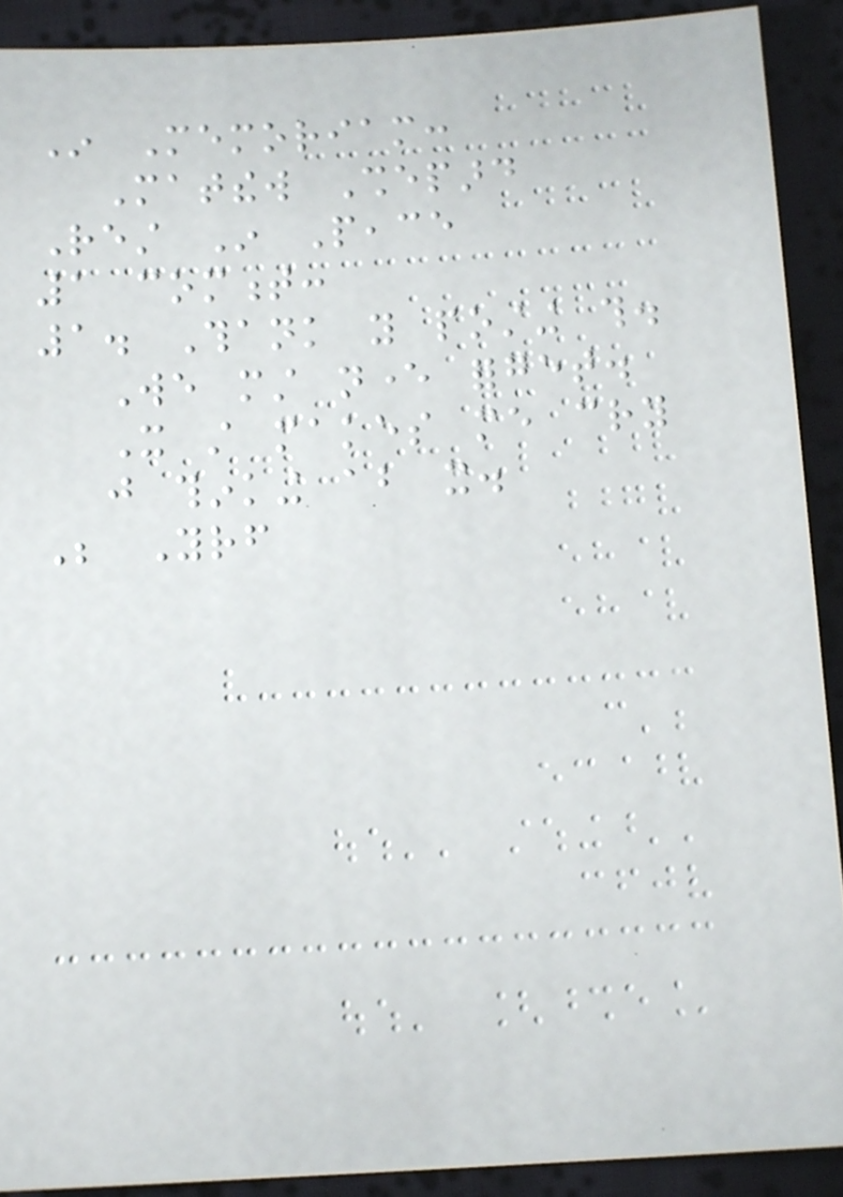In Memoriam:
Matthew Shepard
Rest In Peace
1 comment:
1. Thank you posting this.
We must never forget.
It still makes me cry
just thinking about it.
Be Yourself
